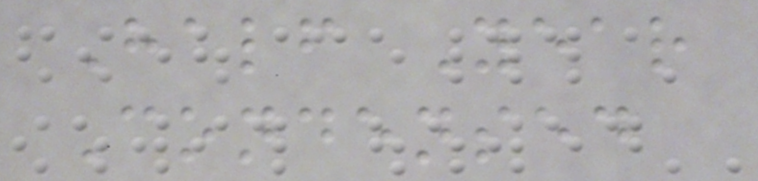Half Year
Condensed
